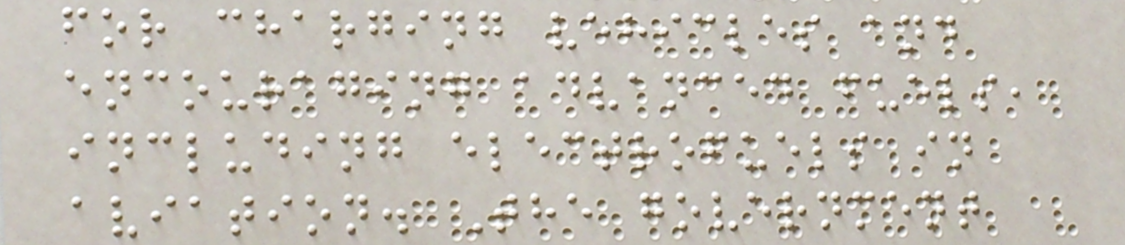for charging vehicles and
encouraging advanced fuels,
including electrofuels in
aviation. The government
